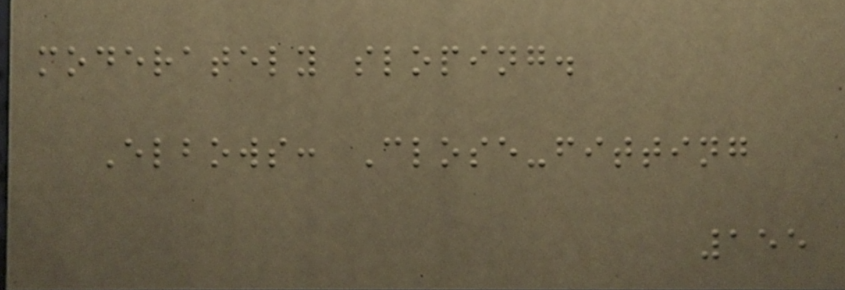moderately sloping.
Elbows: Close-fitting
155
